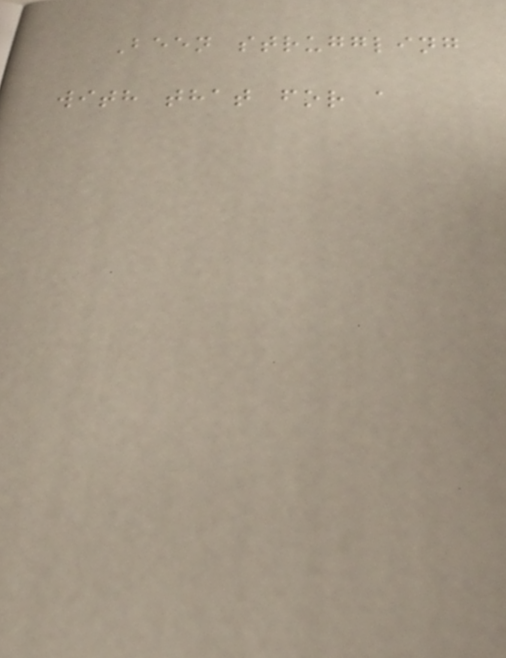Been struggling
with that for a
